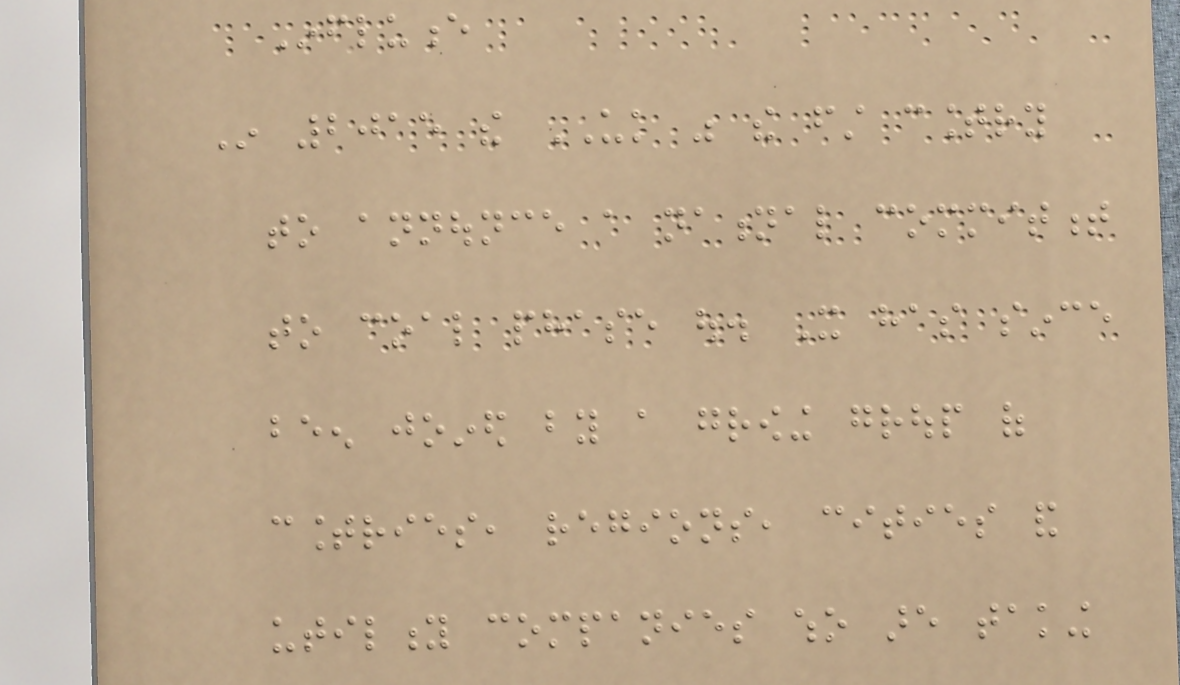Influence
In 2015 the UK was the first country
to announce a national commitment
to coal phase out. It has since
been joined by a growing group of
countries, regions, cities and
utility companies who are taking
